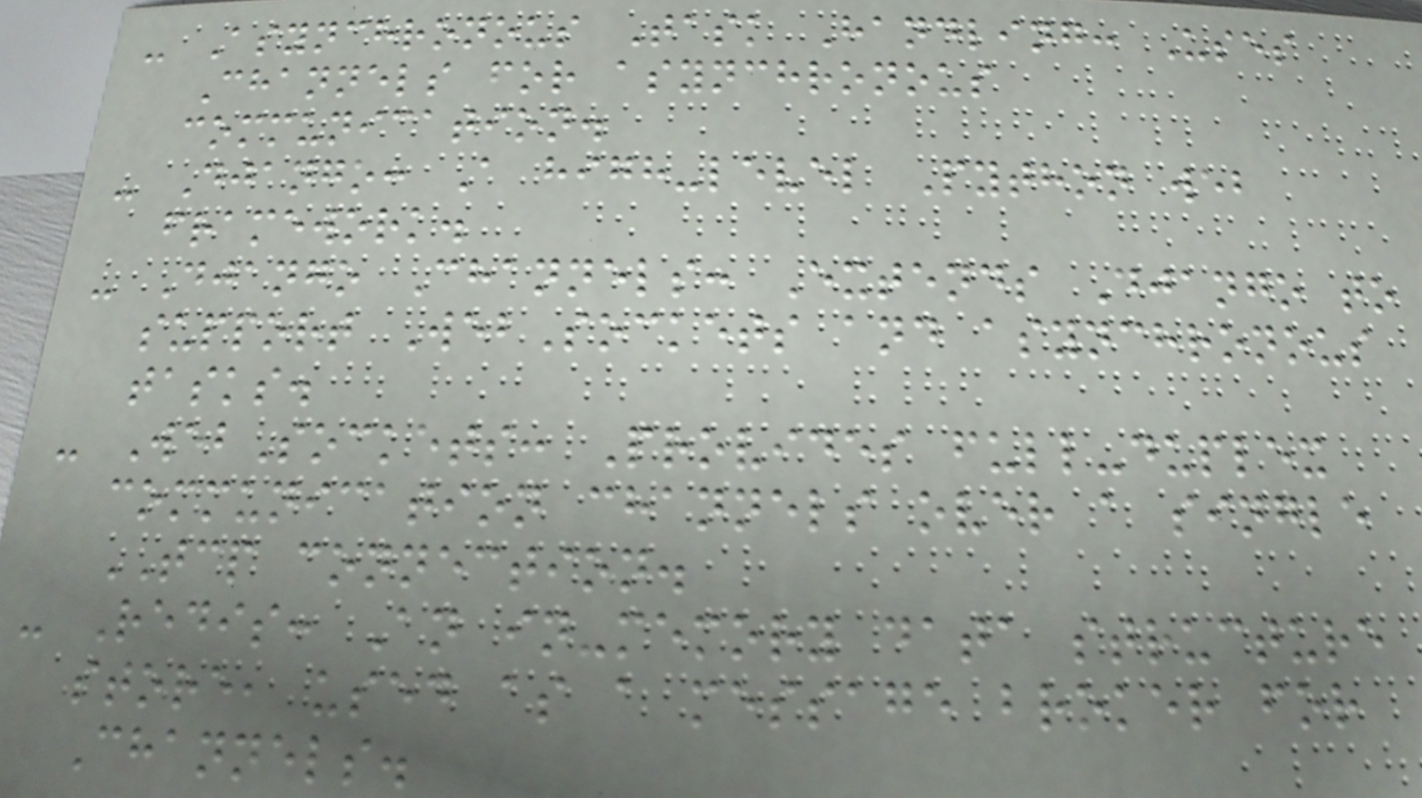- Asynchronous Task Handling: Uses
Channels for asynchronous
communication.
- Django: A high-level Python web
framework.
- Django Channels: Extends Django to
support WebSockets and asynchronous
tasks.
- WebSockets: Provides full-duplex
communication channels over a single
TCP connection.
- Redis: An in-memory data structure
store, used as a message broker for
Channels.
